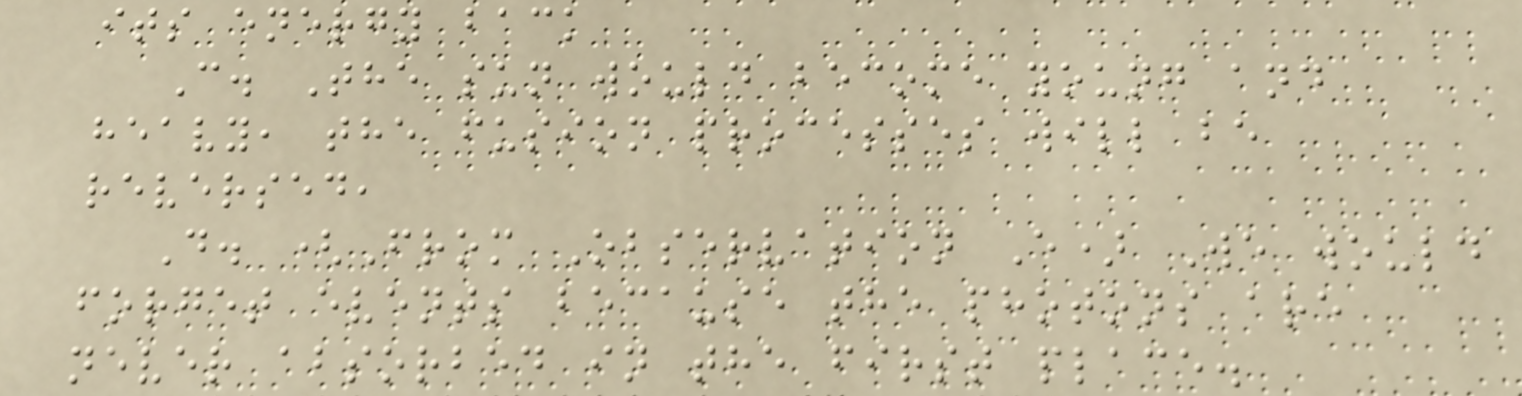its energy back
C. The sun would become young and
heavy, the fusion processes will be
reversed,
D. (From Observation E) We would
forget events because the photons are
never absorbed in the first place.
